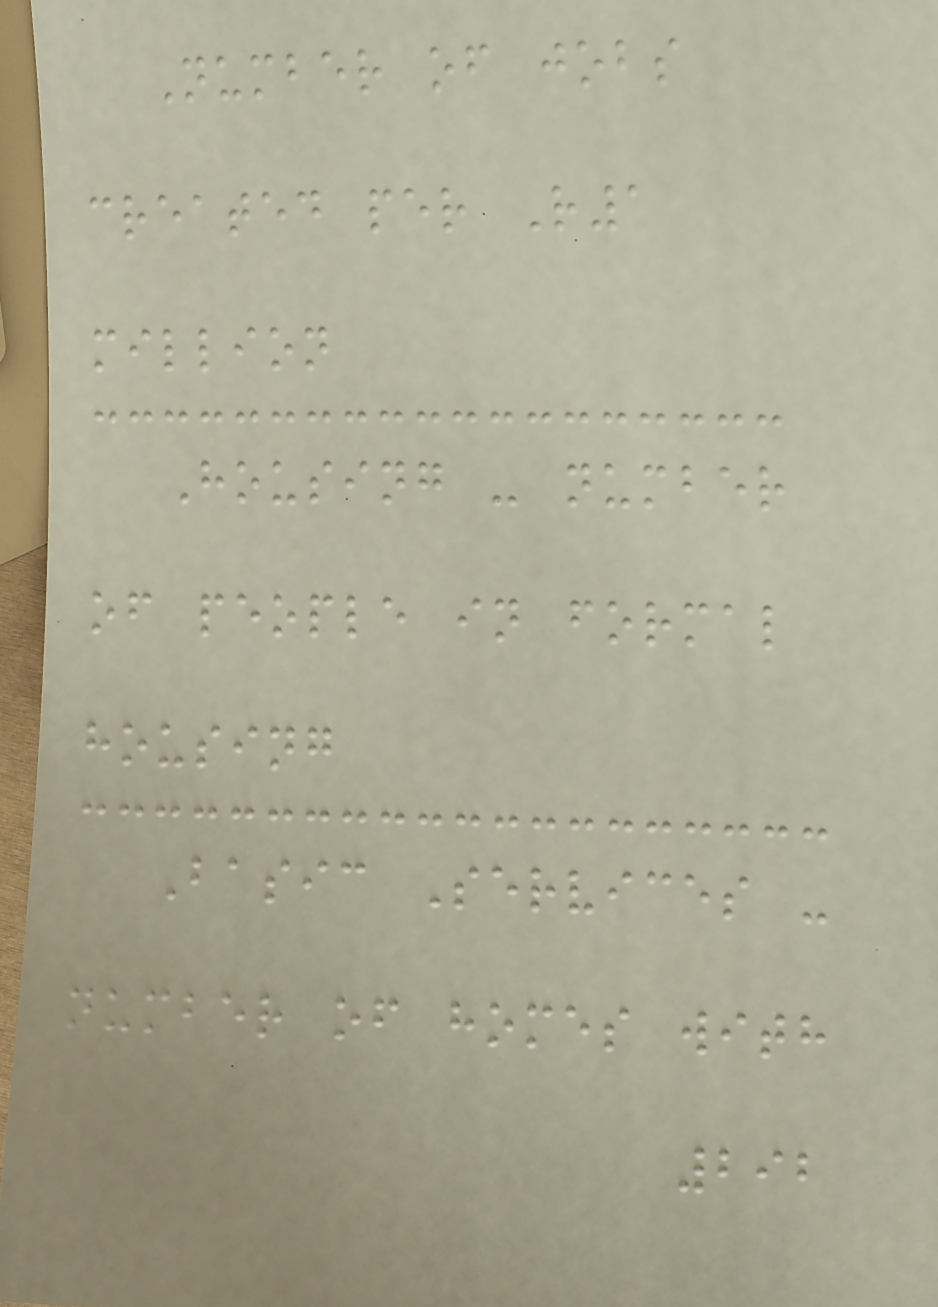Number of jobs
created per R1
million
Housing - number
of people in formal
housing
Basic Services -
number of homes with
292
